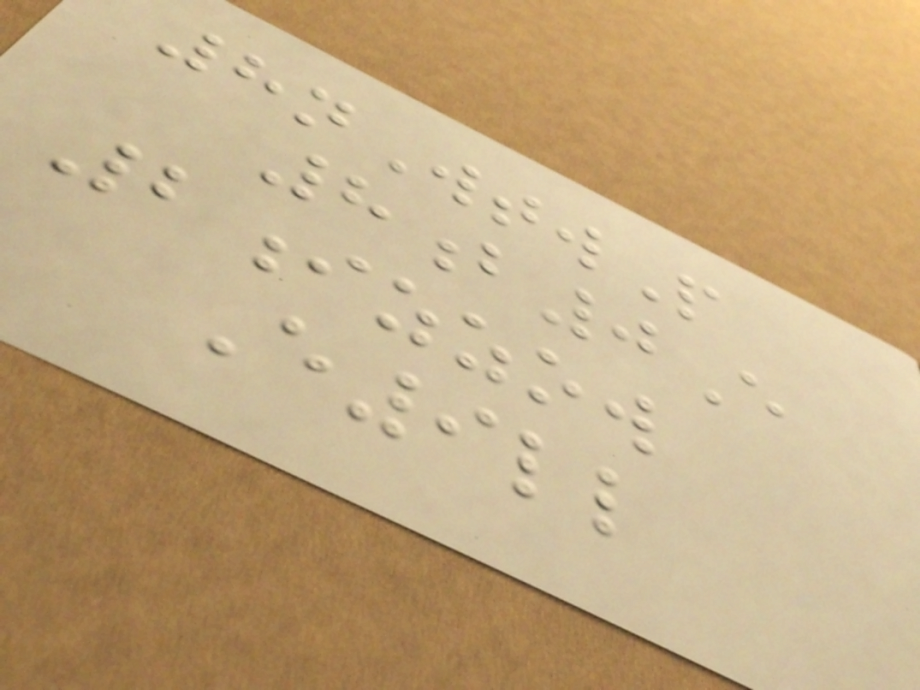8nWtwP
8b0E
2izzow
E9ll
